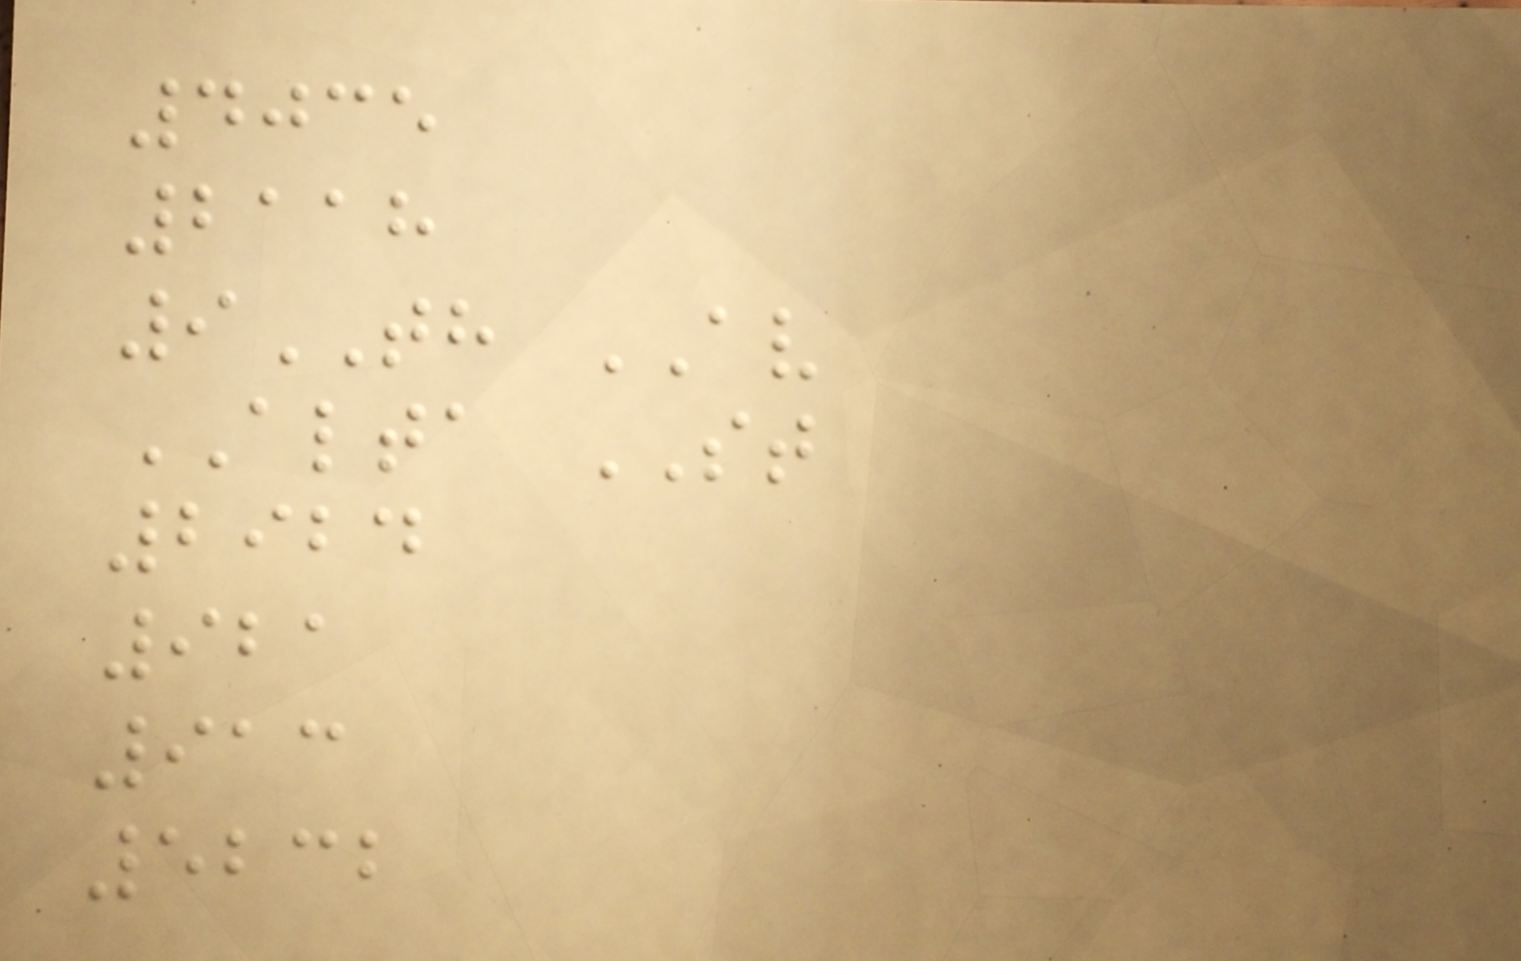4035
2118
9TH AV
ALTA ST
2924
921
913
5232
